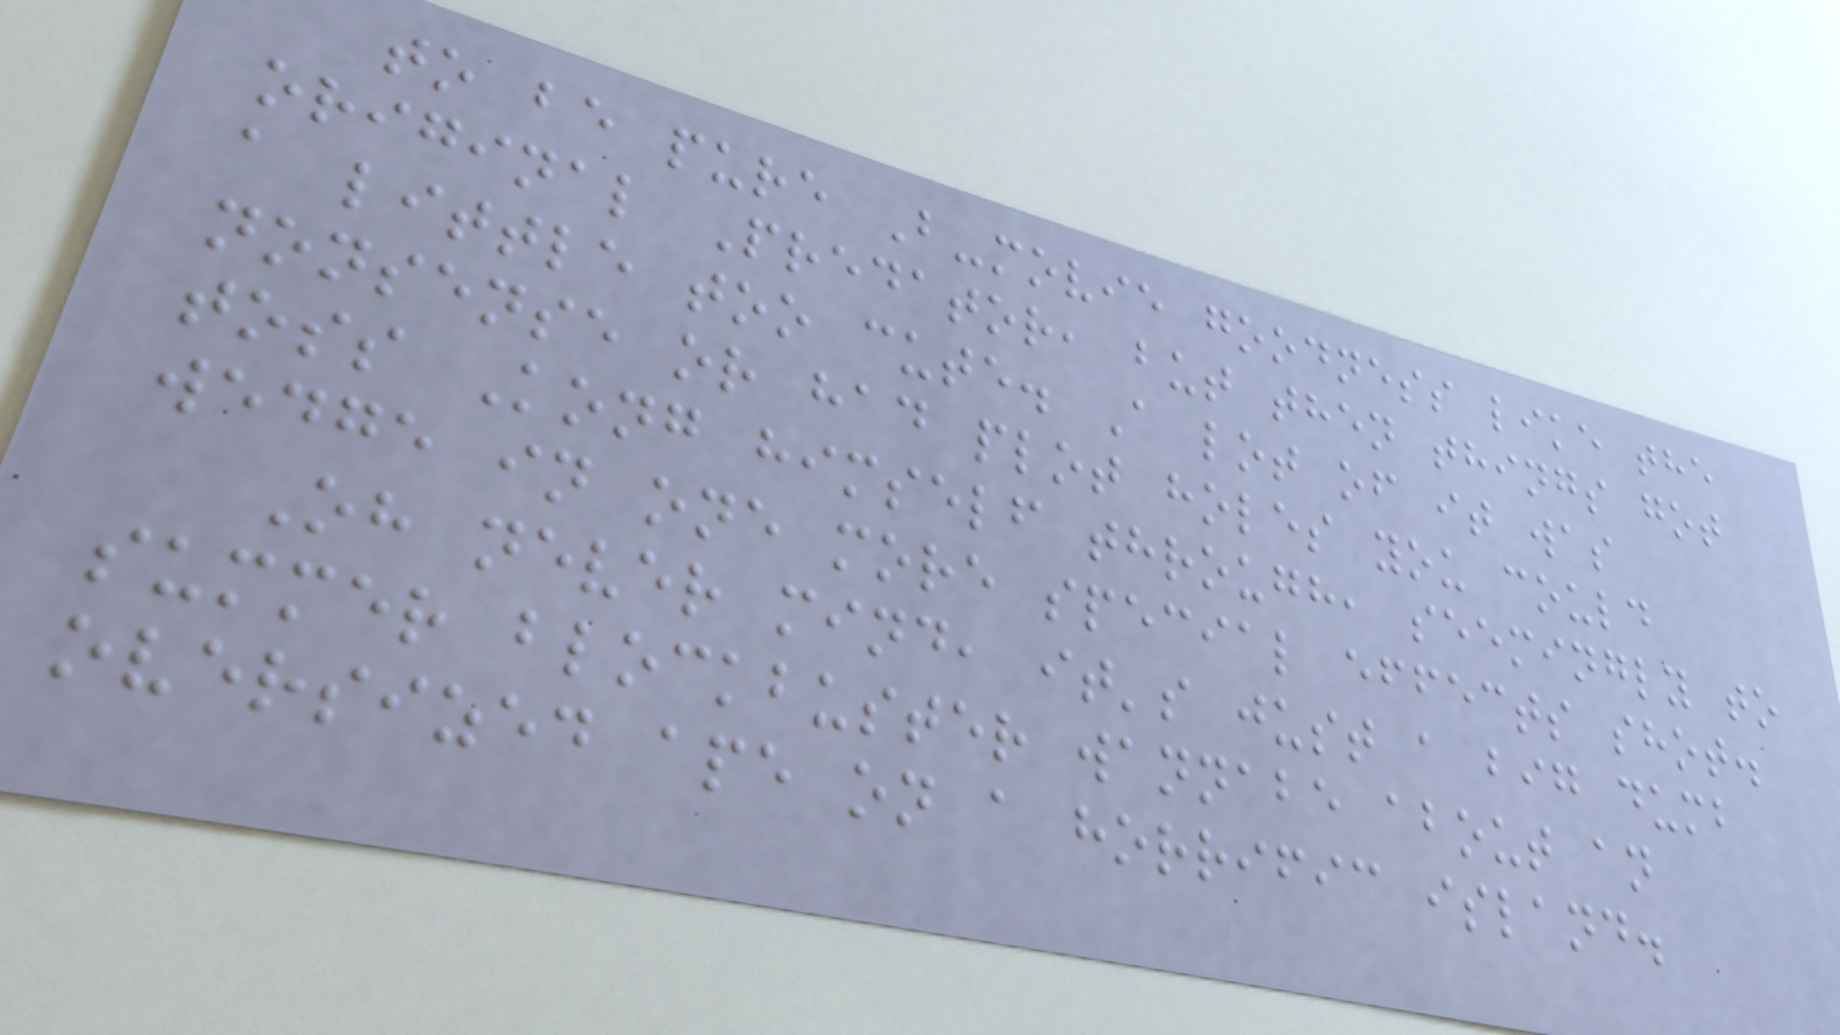to be pure B-movie goodness like the
original Predator, but then things got
a little too cute. A lot of it was
nonsense or had plot holes you could
toss Kong himself through, seemingly to
wedge in one more special effects shot.
Oh never mind, it's just a big dumb
summer blockbuster wannabe about an
oversized ape on a horrific island.
